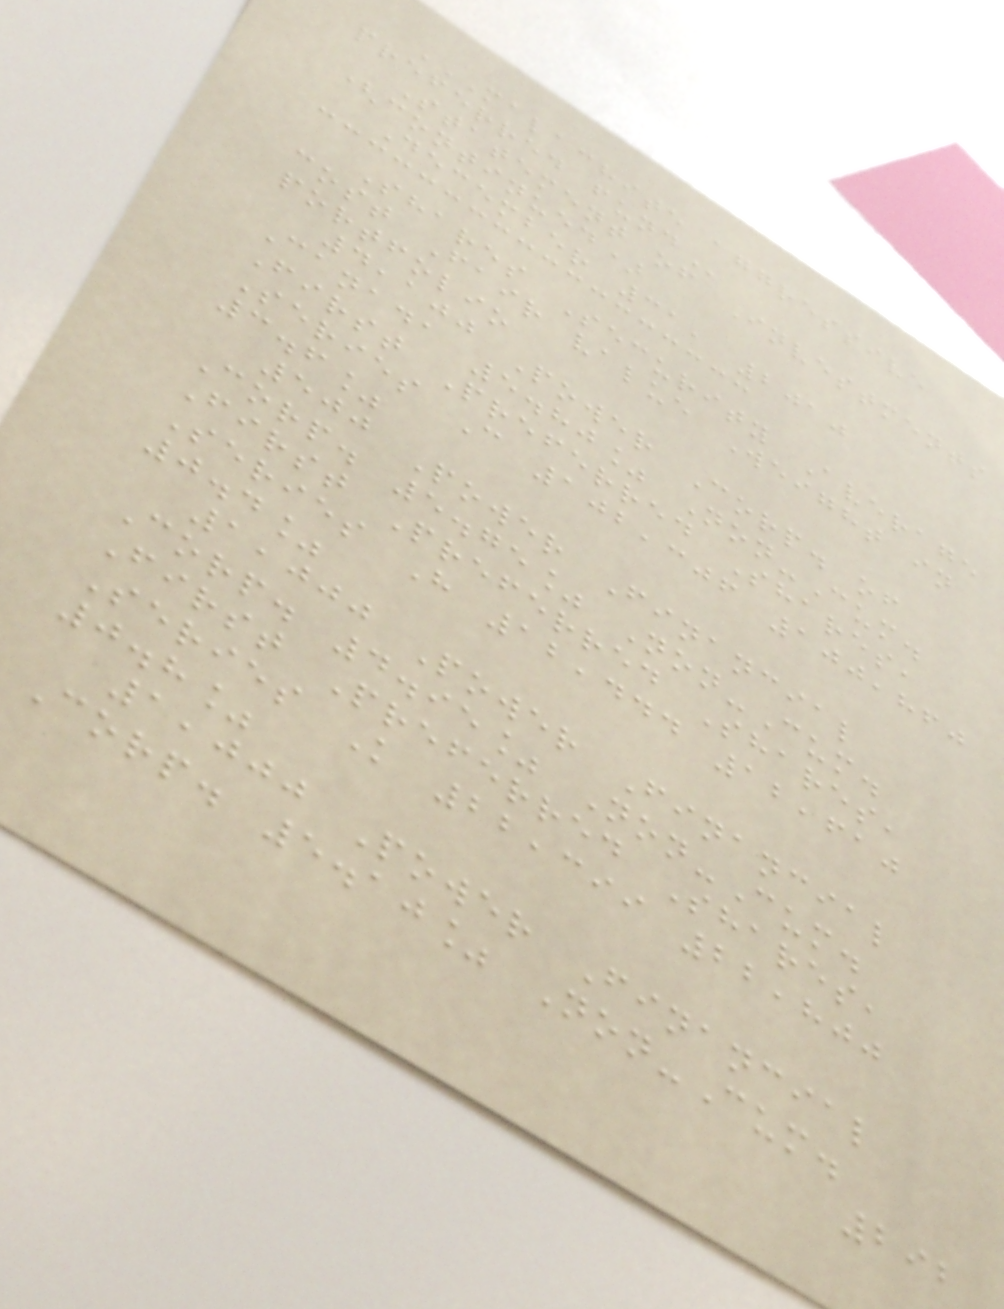MALACHITE AGGRESSIVE
PREFERRED FUND
Statement of Investments
(continued)
December 31, 2010
Shares Security Average
cost Fair value Weight in
portfolio
4,100 Power Corp. of
Canada 5.80% Non-Cum.
First Preferred Shares,
Series C 102,306 100,860
3.6%
500 Power Financial
Corp. 5.75% Non-Cum.
First Preferred Shares,
Series H 12,444 12,610
0.4%
1,000 Power Financial
Corp. 4.95% Non-Cum.
First Preferred Shares,
Series K 22,399 22,800
0.8%
1,000 Power Financial
Corp. 5.10% Non-Cum.
292
